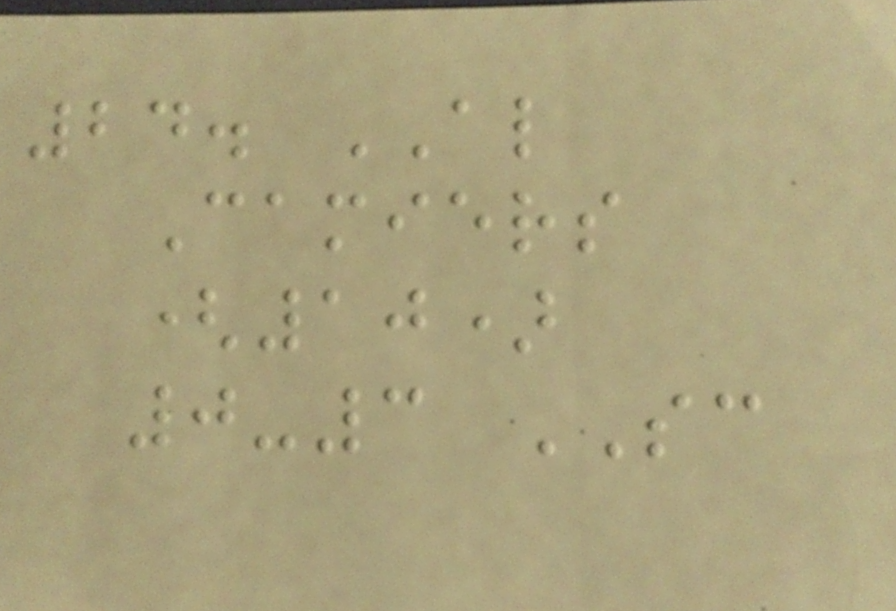24. AL
Camiers
(10)
0-3 SC
